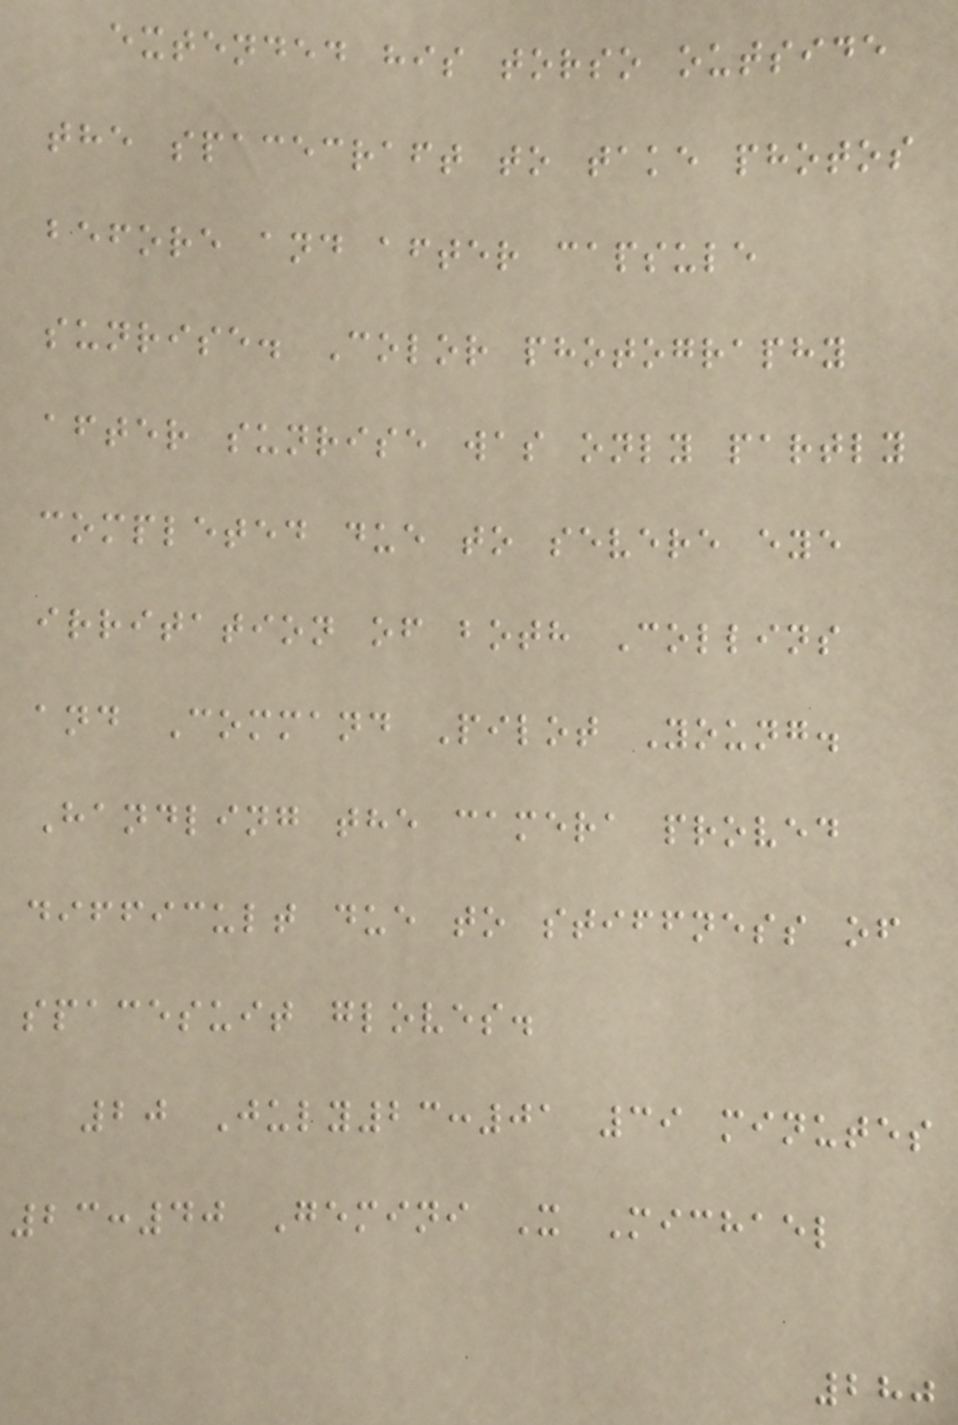extended his torso outside
the spacecraft to take photos
before and after capsule
sunrise. Color photography
after sunrise was only partly
completed due to severe eye
irritation of both Collins
and Command Pilot Young.
Handling the camera proved
difficult due to stiffness of
spacesuit gloves.
20 July23:01 39 minutes
23:40 Gemini X Michael
280
